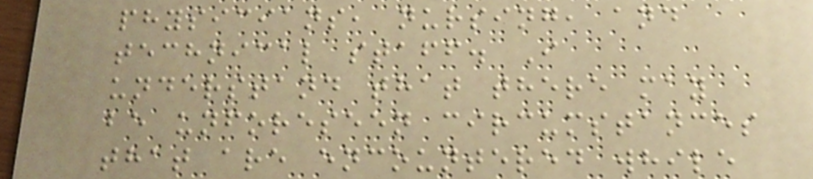physicians, nursing, and
technical staff. I
understand that there may
be unforeseen circumstances
that are encountered while
